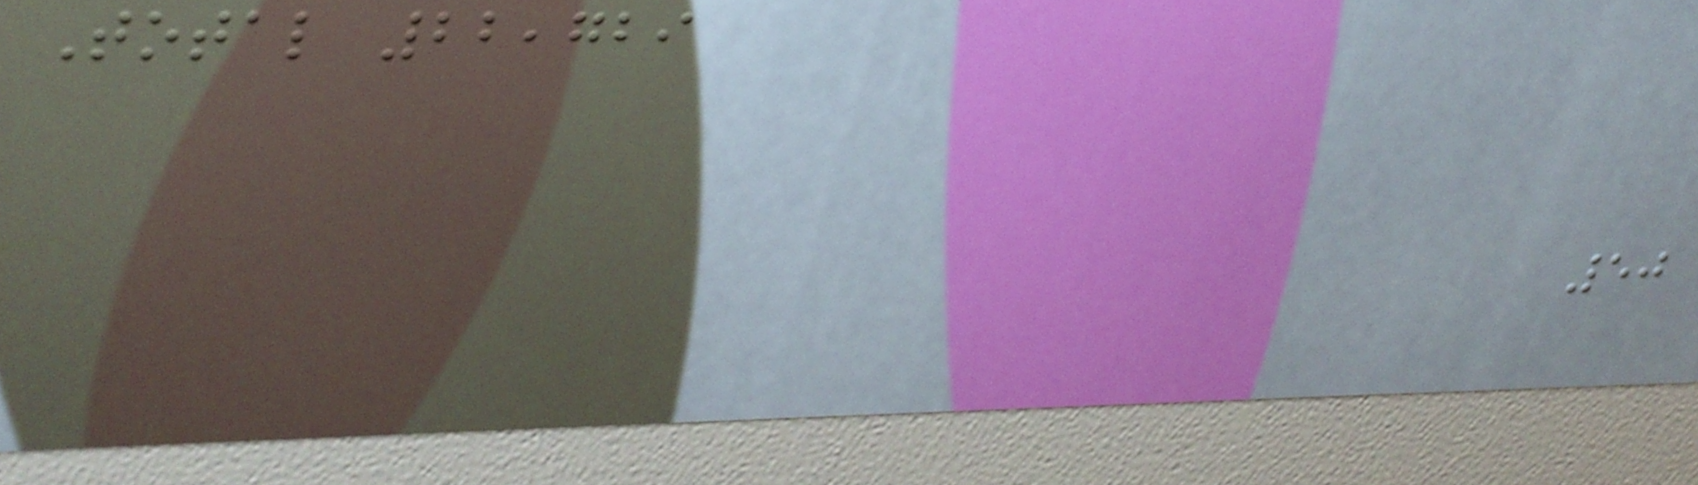Total 22,729
50
